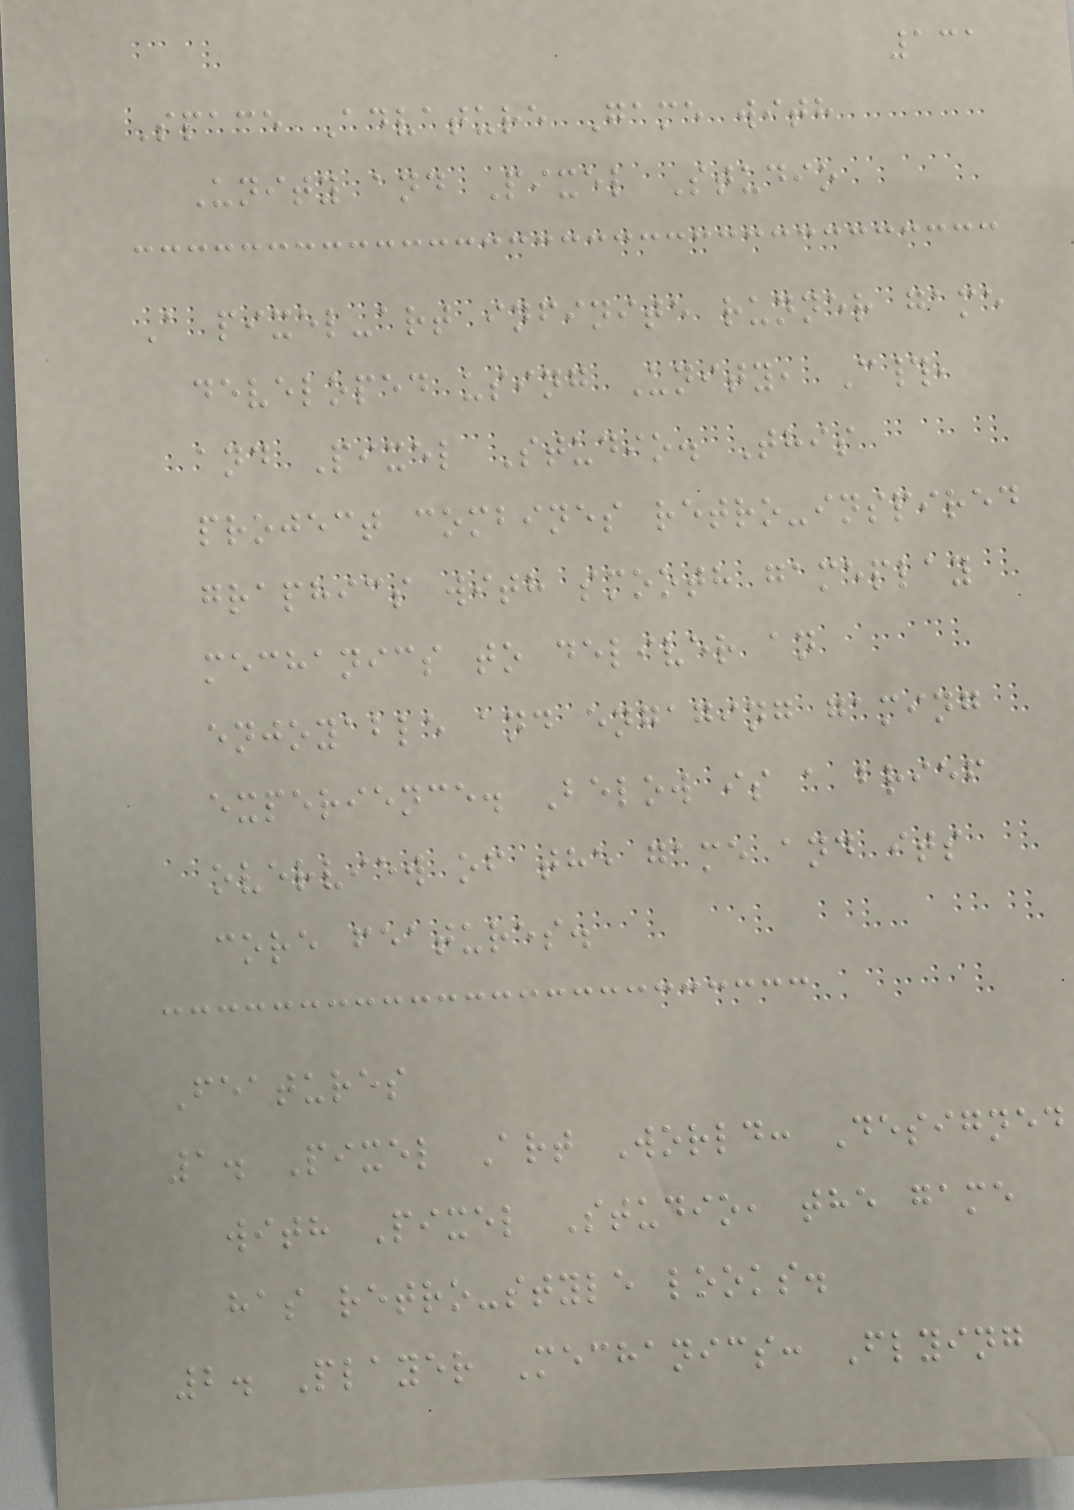131
Space Advature Game with
Unity and Pixel Studio
A pixel-art infinite runner game
developed using Unity, C#,
and Pixel Studio. This
project combines retro-inspired
graphics with smooth gameplay
mechanics to deliver an
enjoyable and engaging gaming
experience. Below is a brief
overview of the game and its
core features.
Features
1. Pixel Art World: Designed
with Pixel Studio, the game
has retro-style looks.
2. Player Mechanics: Flying
